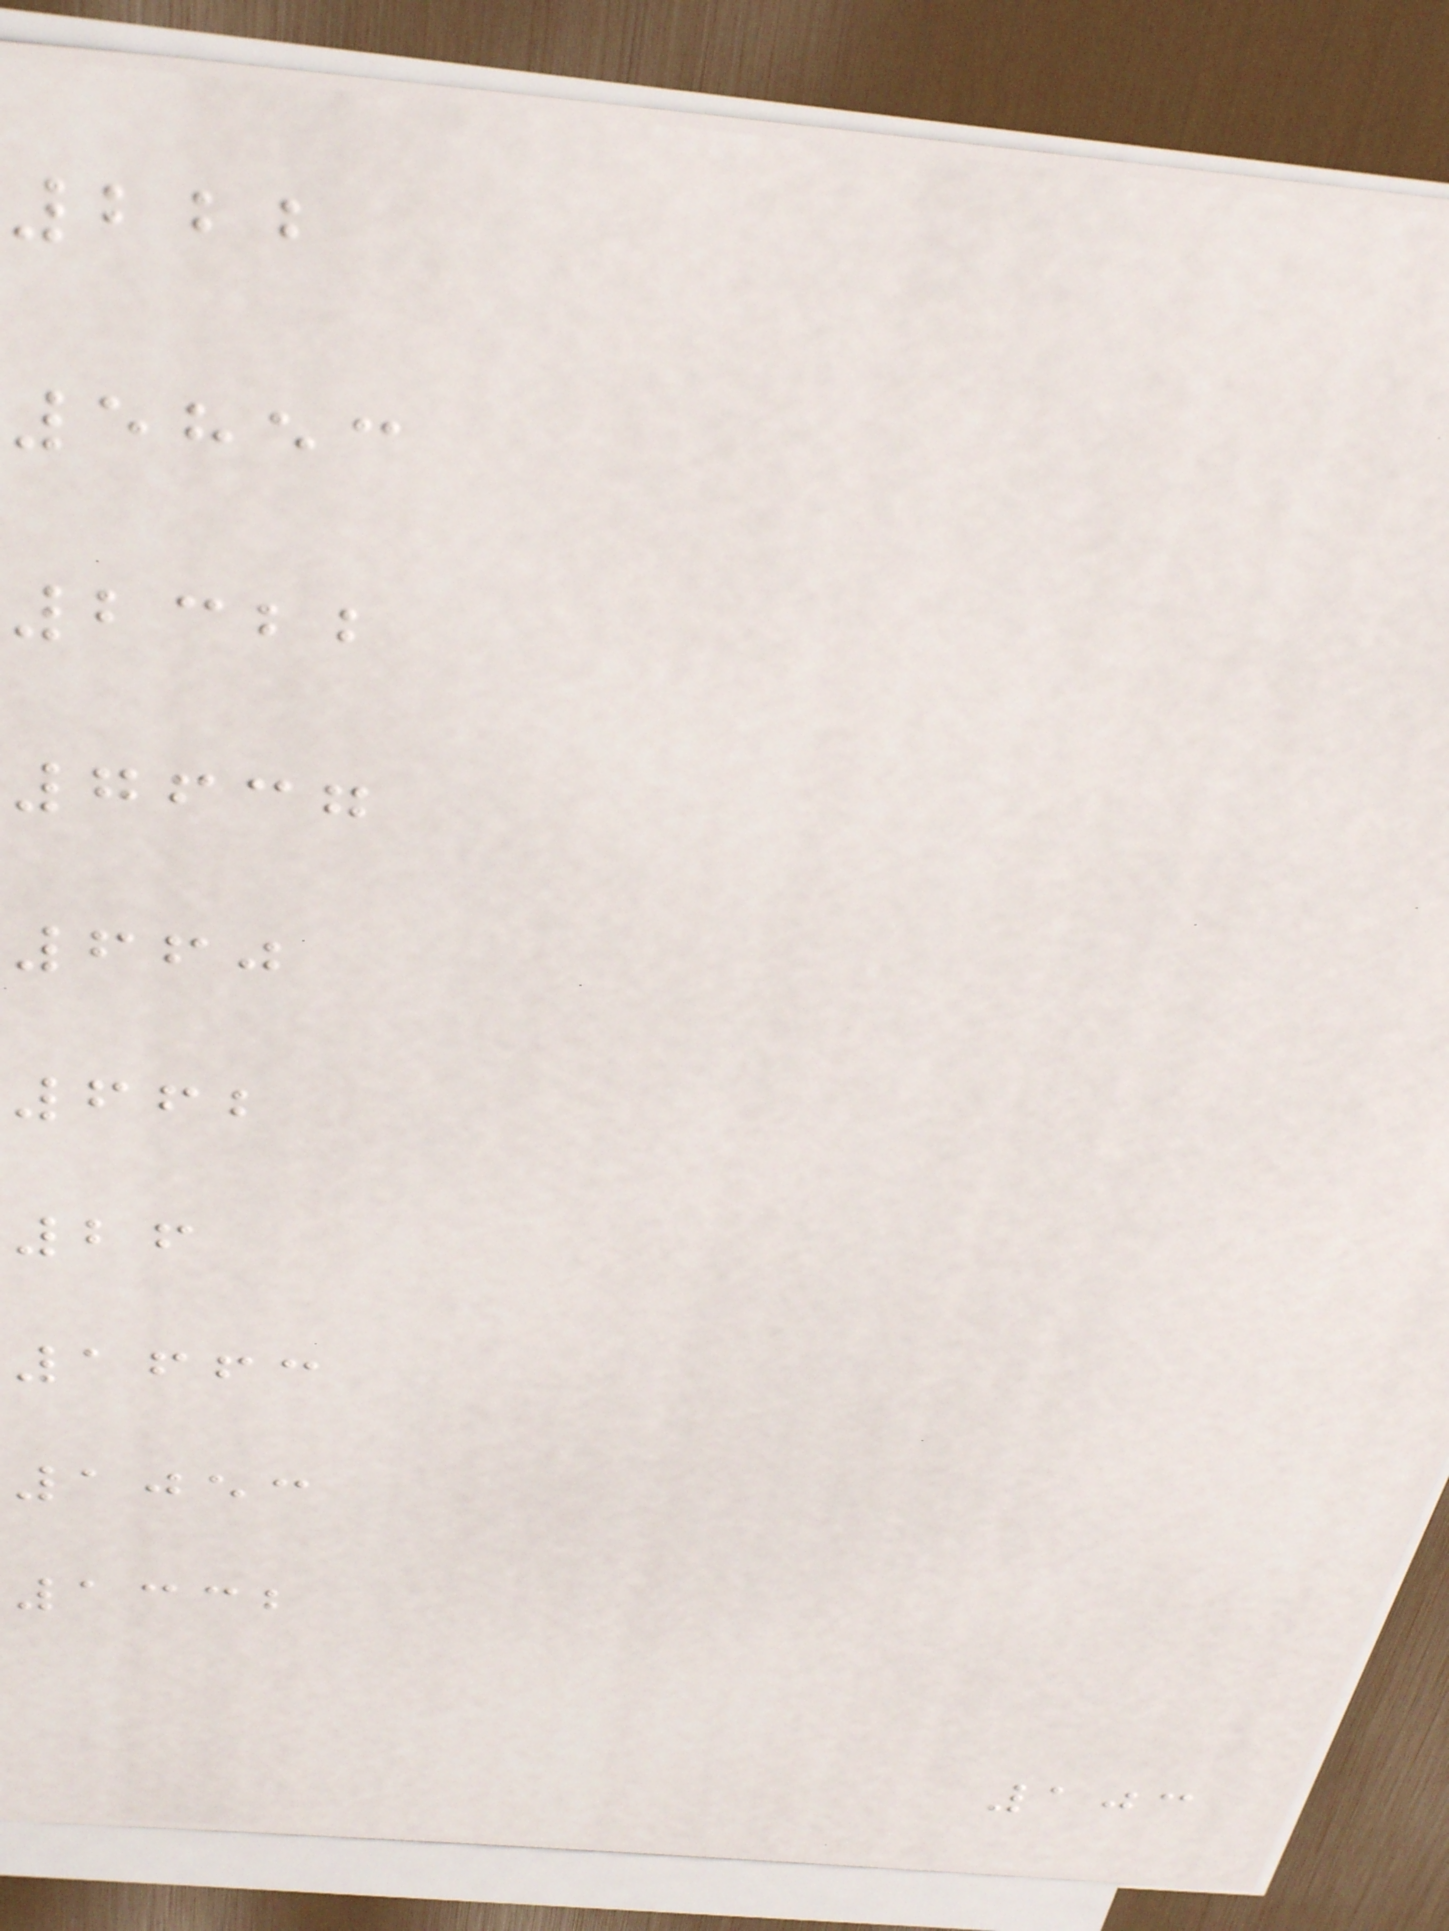222
5853
2322
7637
660
662
26
1663
1053
1332
103
